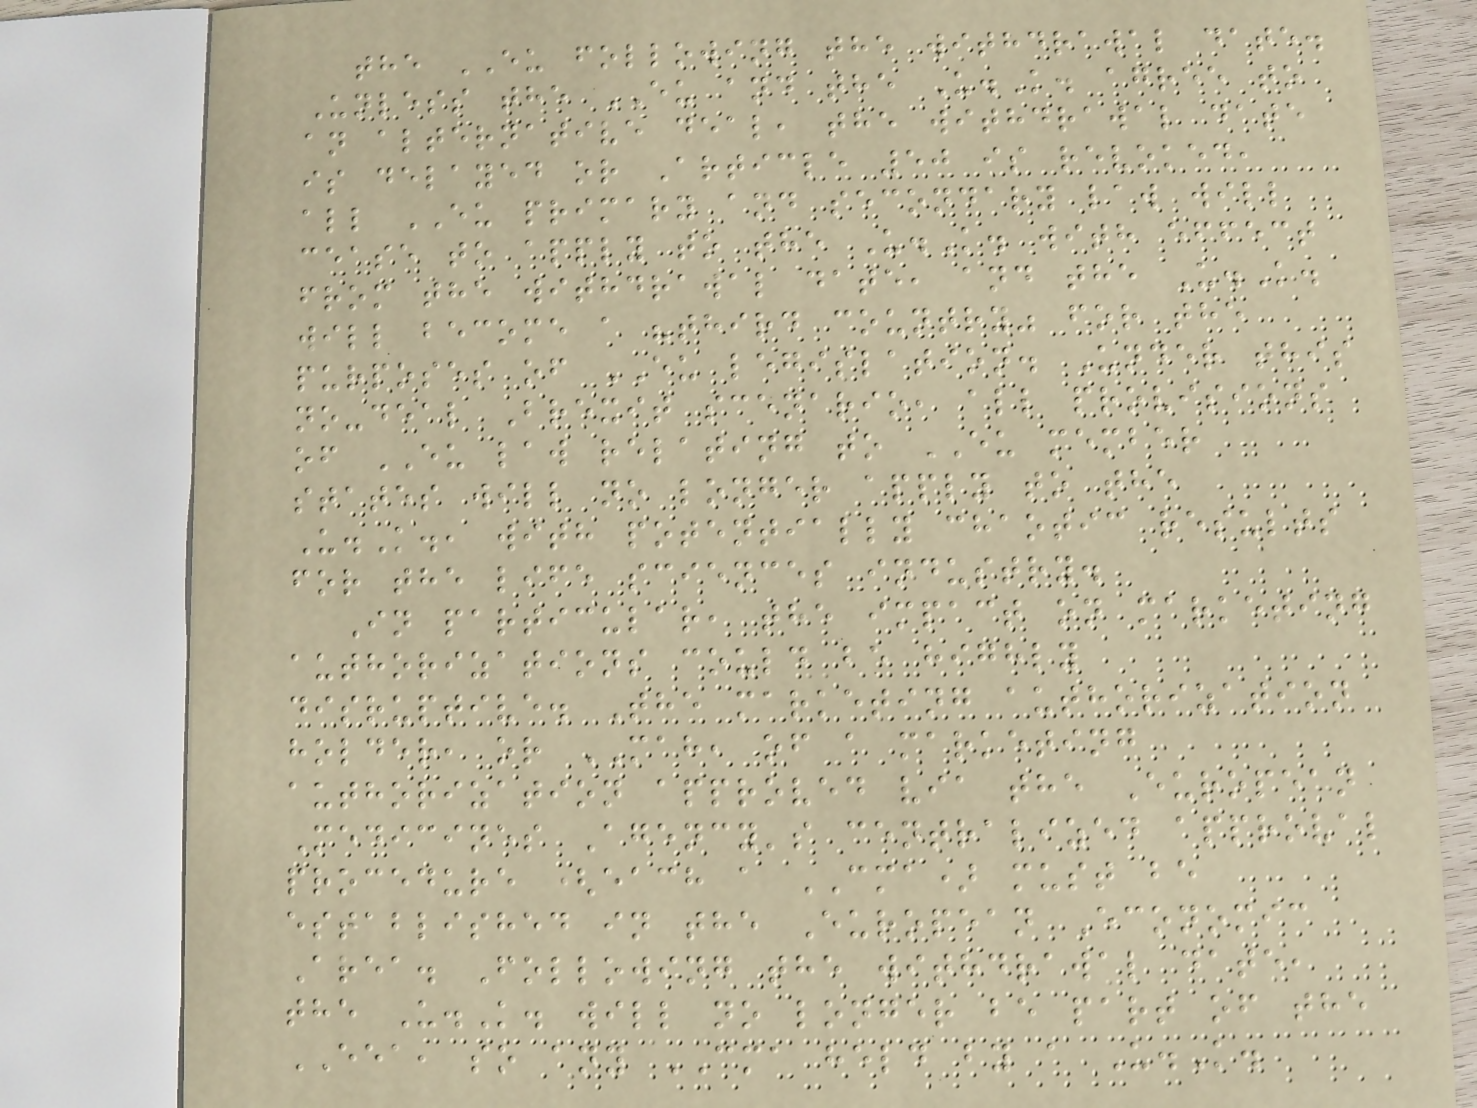the EU following the withdrawal date.
Unless the EU and the U.K. agree to
an alternative deal, the withdrawal date
is delayed or Article 50 is revoked,
all EU primary and secondary law will
cease to apply to the U.K. with effect
from the withdrawal date, and the U.K.
will become a "third country" for the
purposes of EU legislation. Under this
no-deal Brexit scenario, all provisions
of EU law relating to EU member
states will no longer apply to the
U.K., with potentially chaotic results
for the life sciences industry.
In particular, the impact on marketing
authorizations could be highly
disruptive. The marketing authorization
holder, or MAH, of a marketing
authorization approved via the European
Medicines Agency's centralized approval
procedure (each a CMA) must be
established in the European Economic
Area. Following the withdrawal date,
the U.K. will no longer be part of the
EEA, so any CMA held by a U.K.
